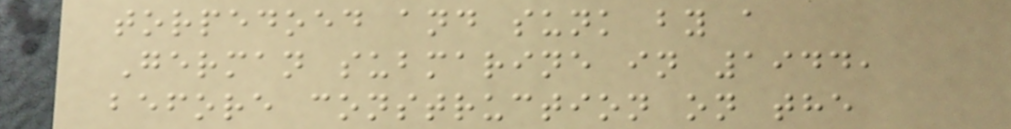torpedoed and sunk by a
German submarine in 1944,
before construction on the
